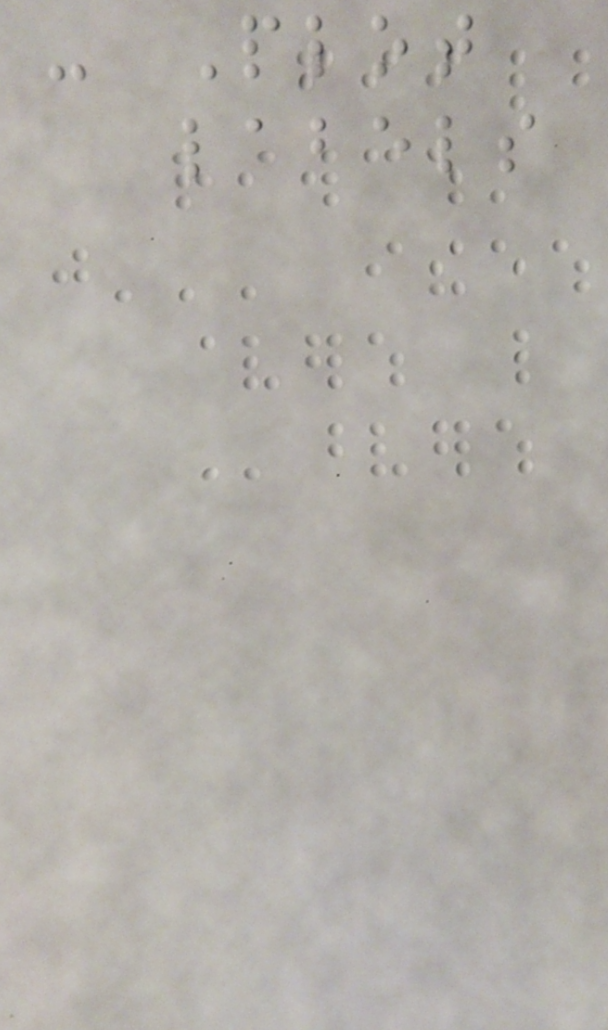- Plot
labels
